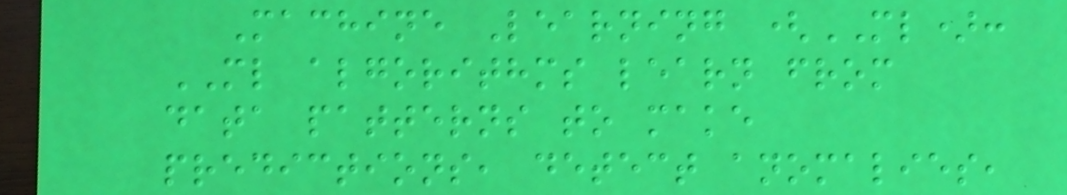Machine Learning (ML):
ML algorithms learn from
data patterns to make
predictions, detect anomalies,
